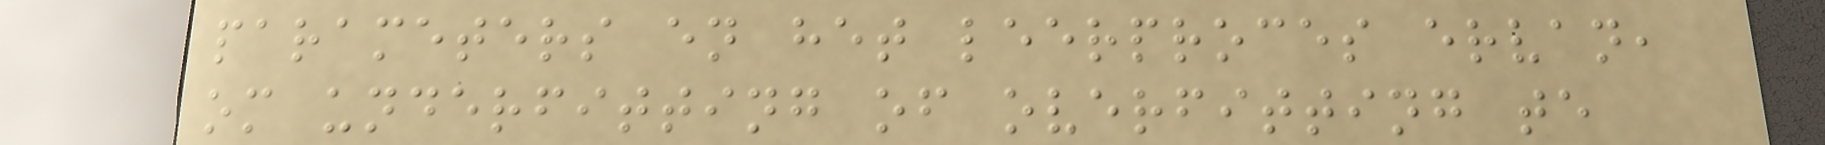parameters en het leerproces ervan,
om underfitting of overfitting te
